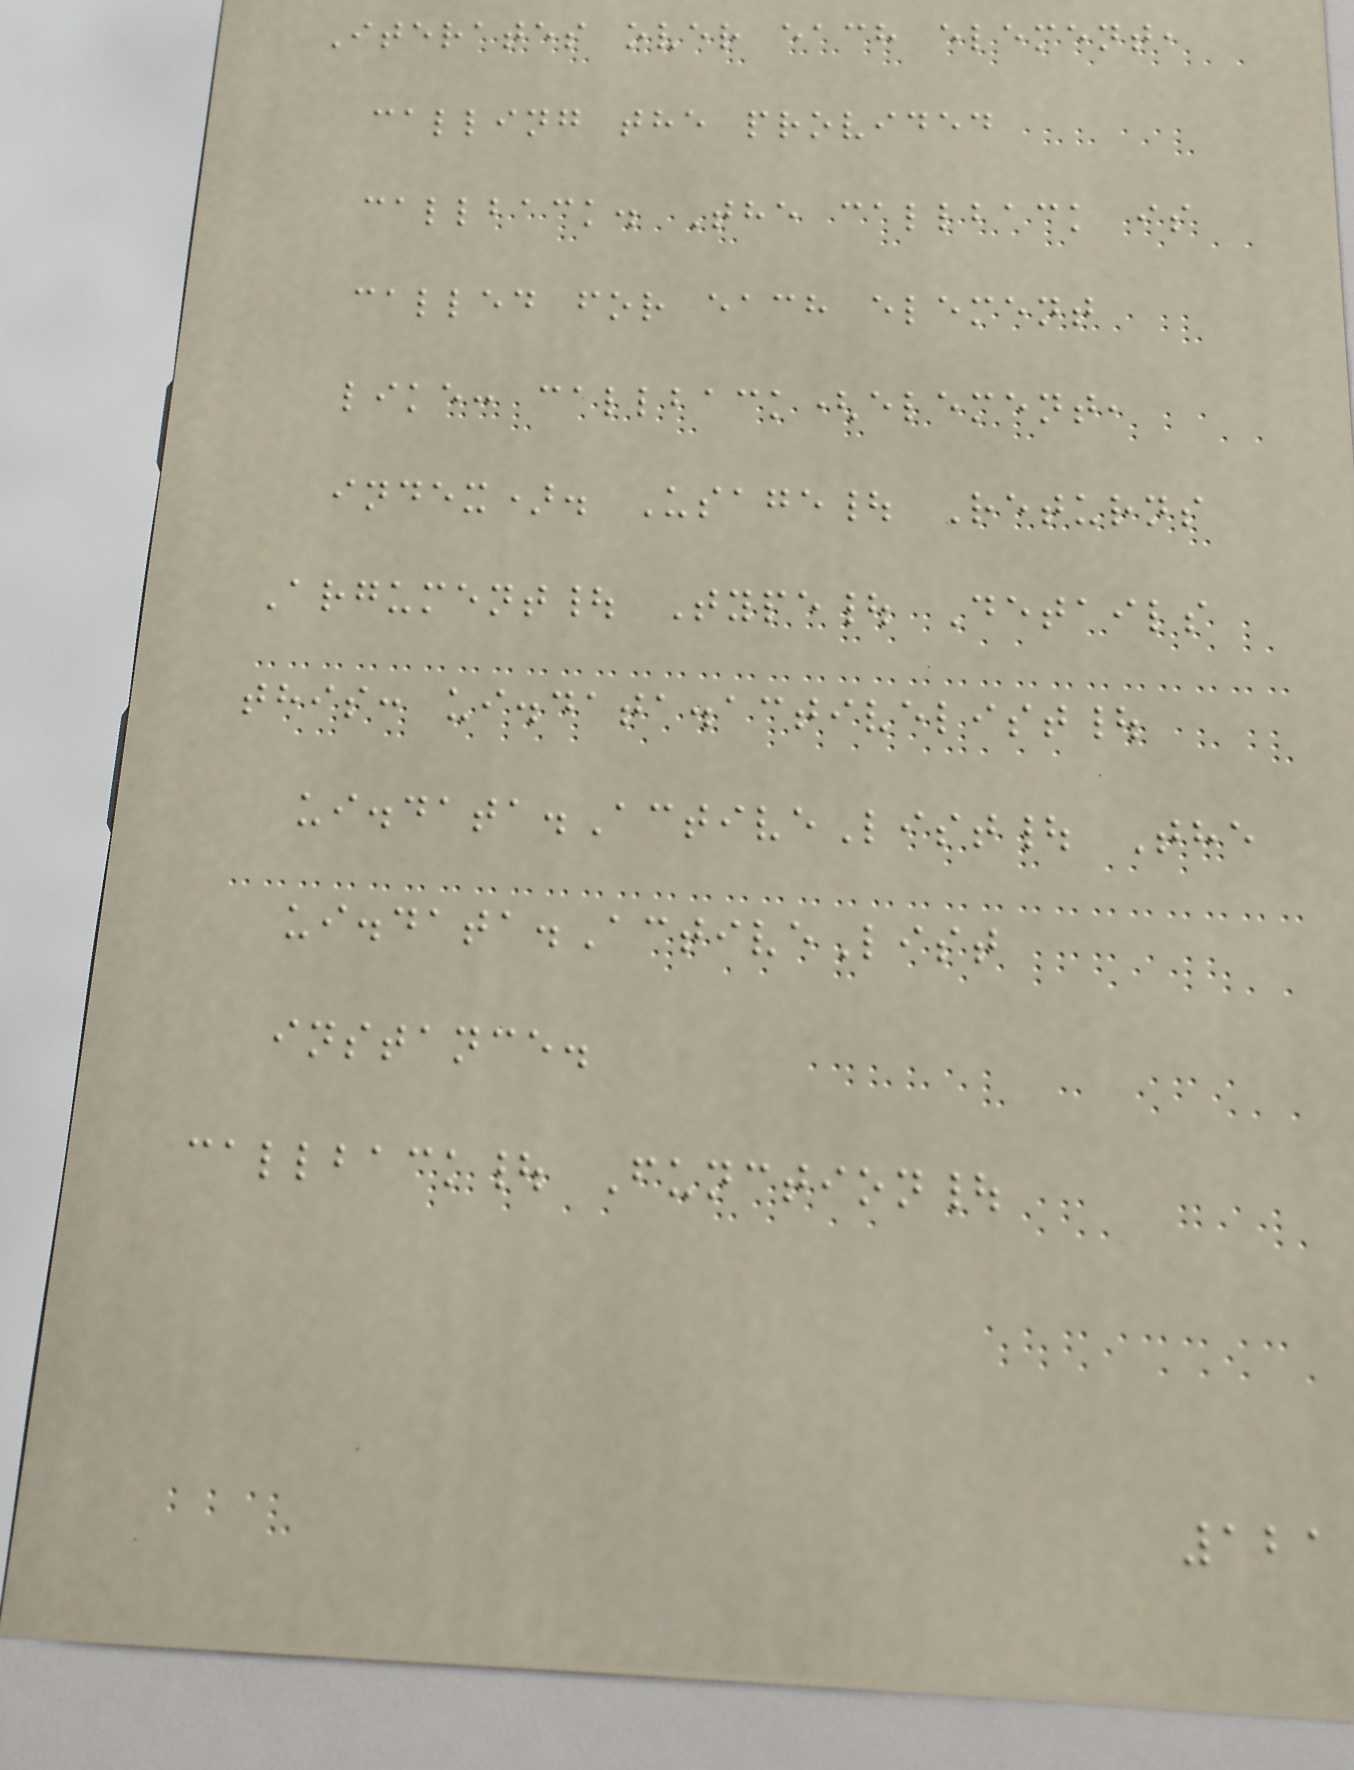Iterates over each element,
calling the provided
callback. The callback is
called for each element
like: callback(element,
index). Usage| Returns
Argument| Type| Details
this: ui.data.activelist|
ui.data.ActiveList| The
ui.data.ActiveList
instance.
callback| Function|
121
